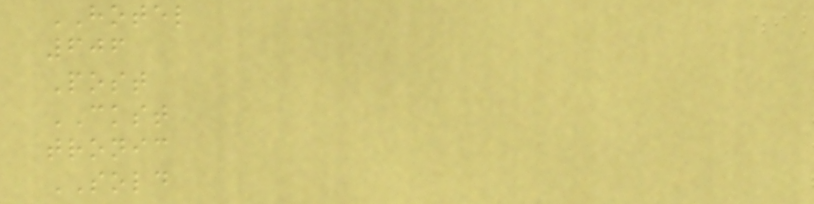HOTEL
606
Post
CKST
tronic
SOLD
